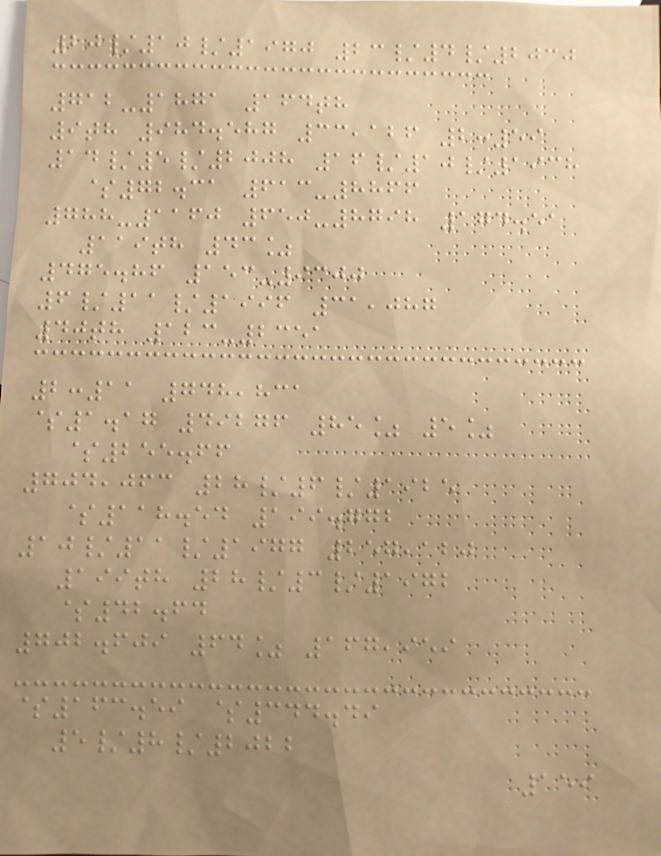20/10/1970 23/4/2030
712-1871 164th
9th 984.587 33,126 2:59
14/5/2008 16/10/1938
$72.31 613-8866
788-1160 650-8798 174.51
119th 43%
475.86 153-9300
6/11/1996 31,087
40th 123-2351
2:11 748,831
$1.17 49276 85% 5%
$255.66
704,063 28/6/1925
$118.54 199.772
10/11/1977 257,120
199th 28/3/1972
$42.64
702.609 64% 167,959
$163.59 $344.49
5/8/2022
159
